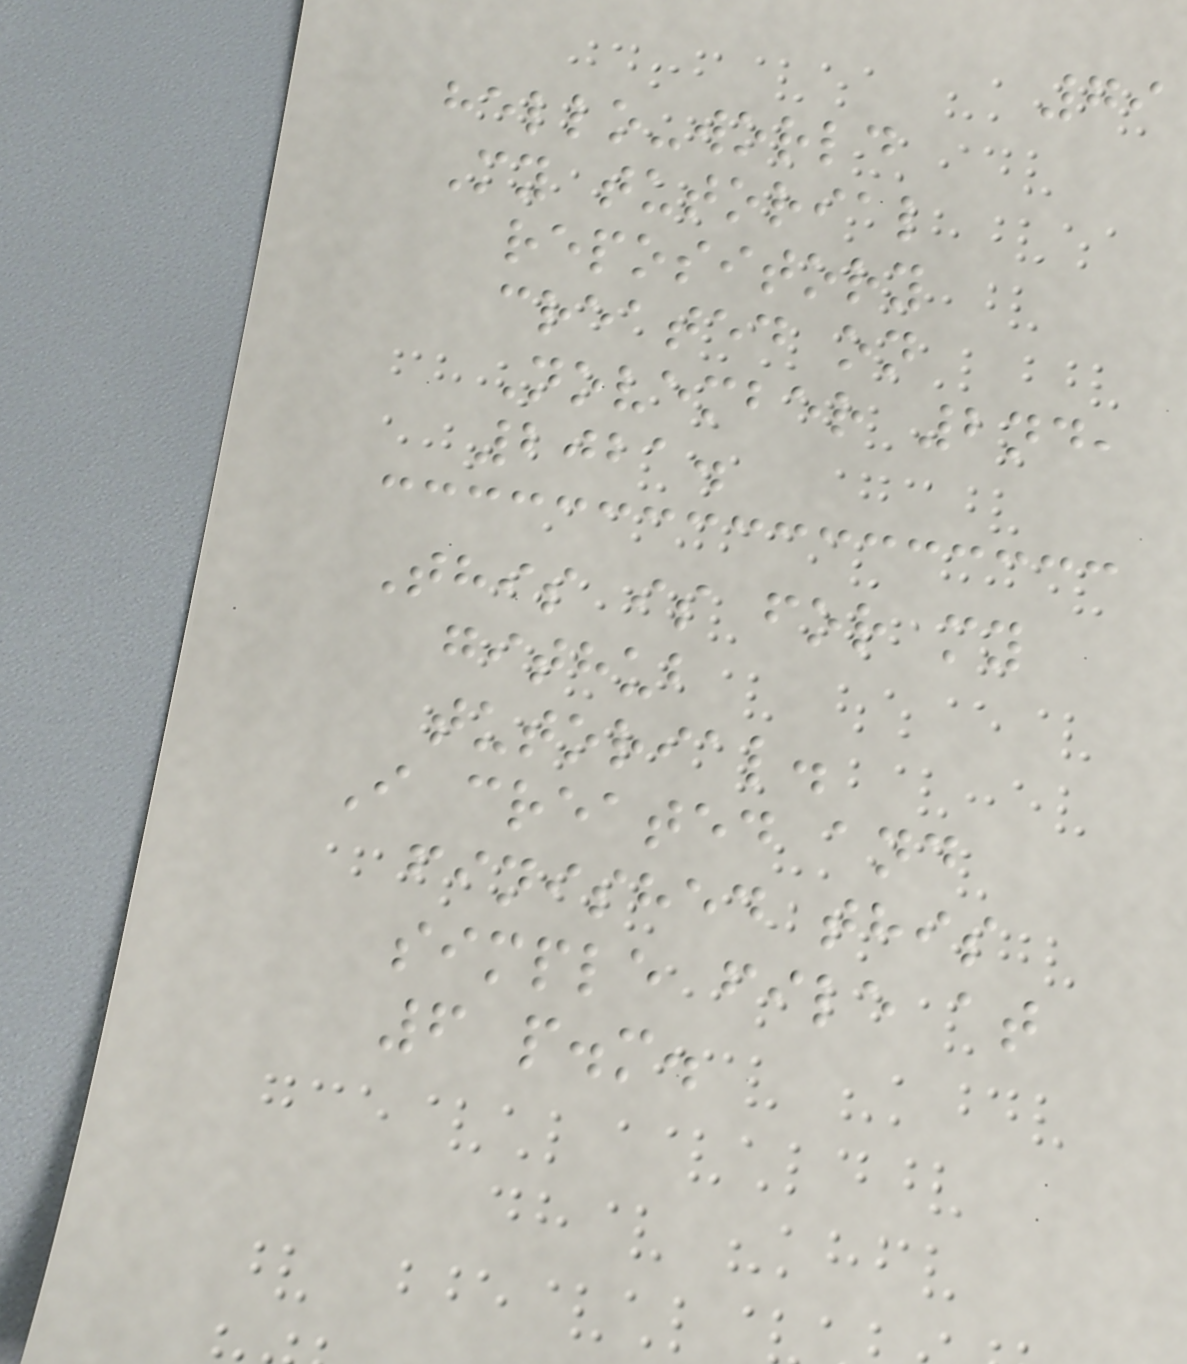79
hello-world
My tutorial
repository
created on
November 2nd,
2021.
This is for my
github
tutorial.
I created and
finished this
simple file at
6 p.m.
